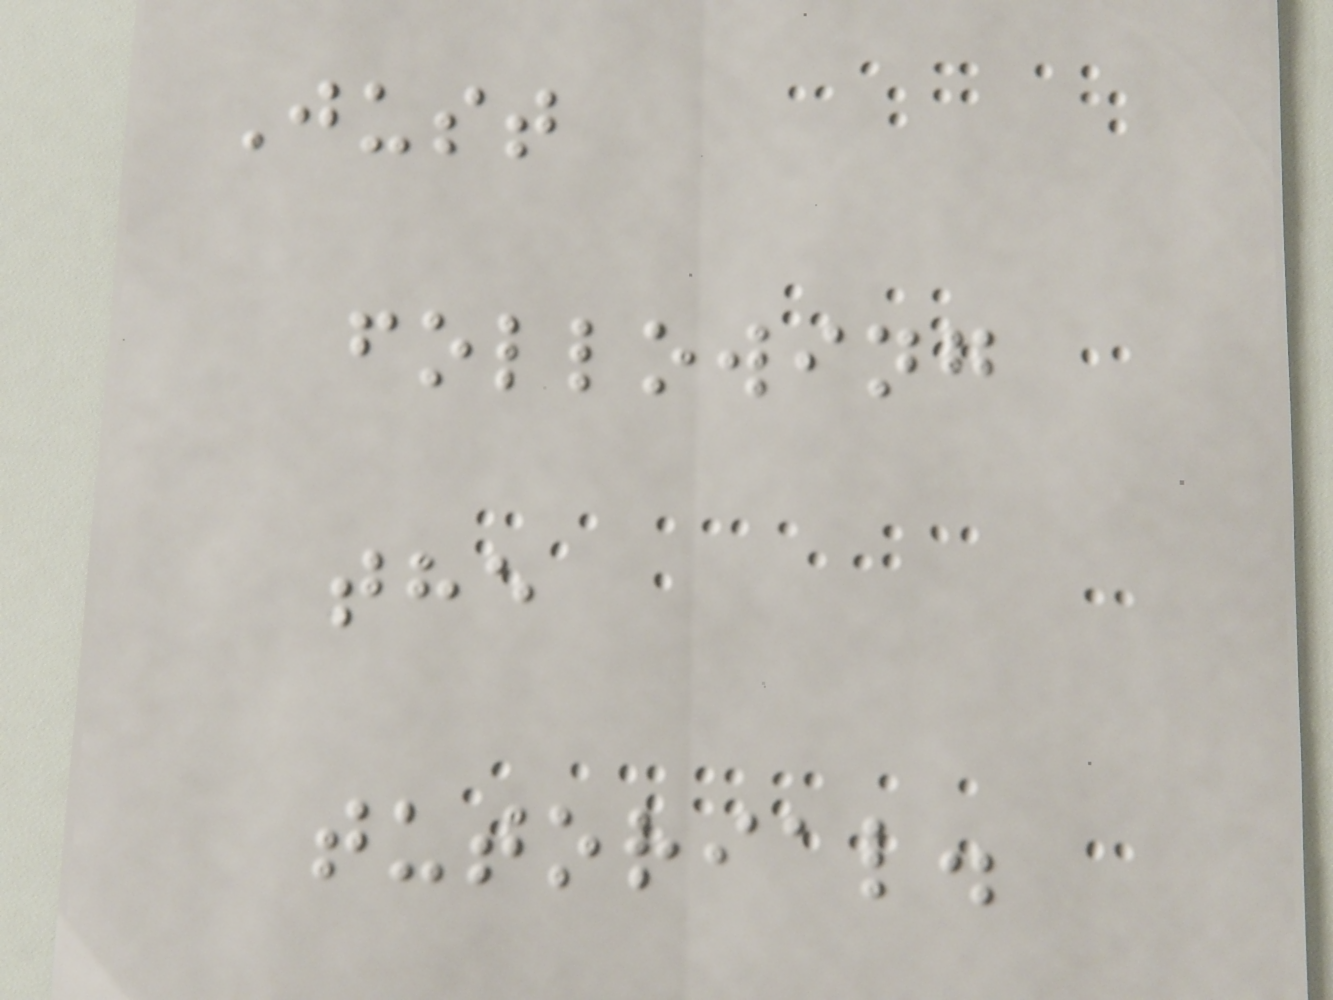Just
following
the
tutorial.
